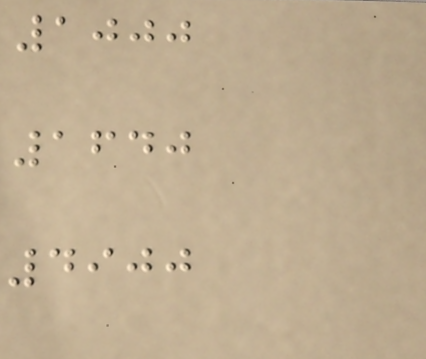1000
1640
4900
